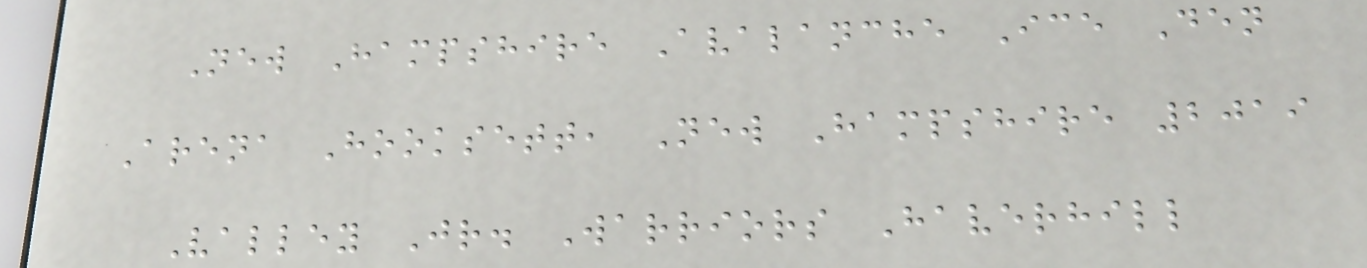New Hampshire Avalanche Ice Den
Arena Hooksett, New Hampshire 2019
Valley Jr. Warriors Haverhill
